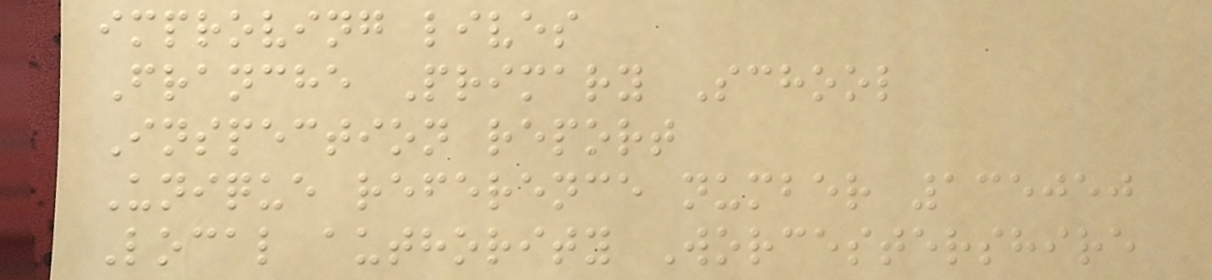improving lives
Franche Primary School
Inspection report
Unique reference number 135050
Local authority Worcestershire
